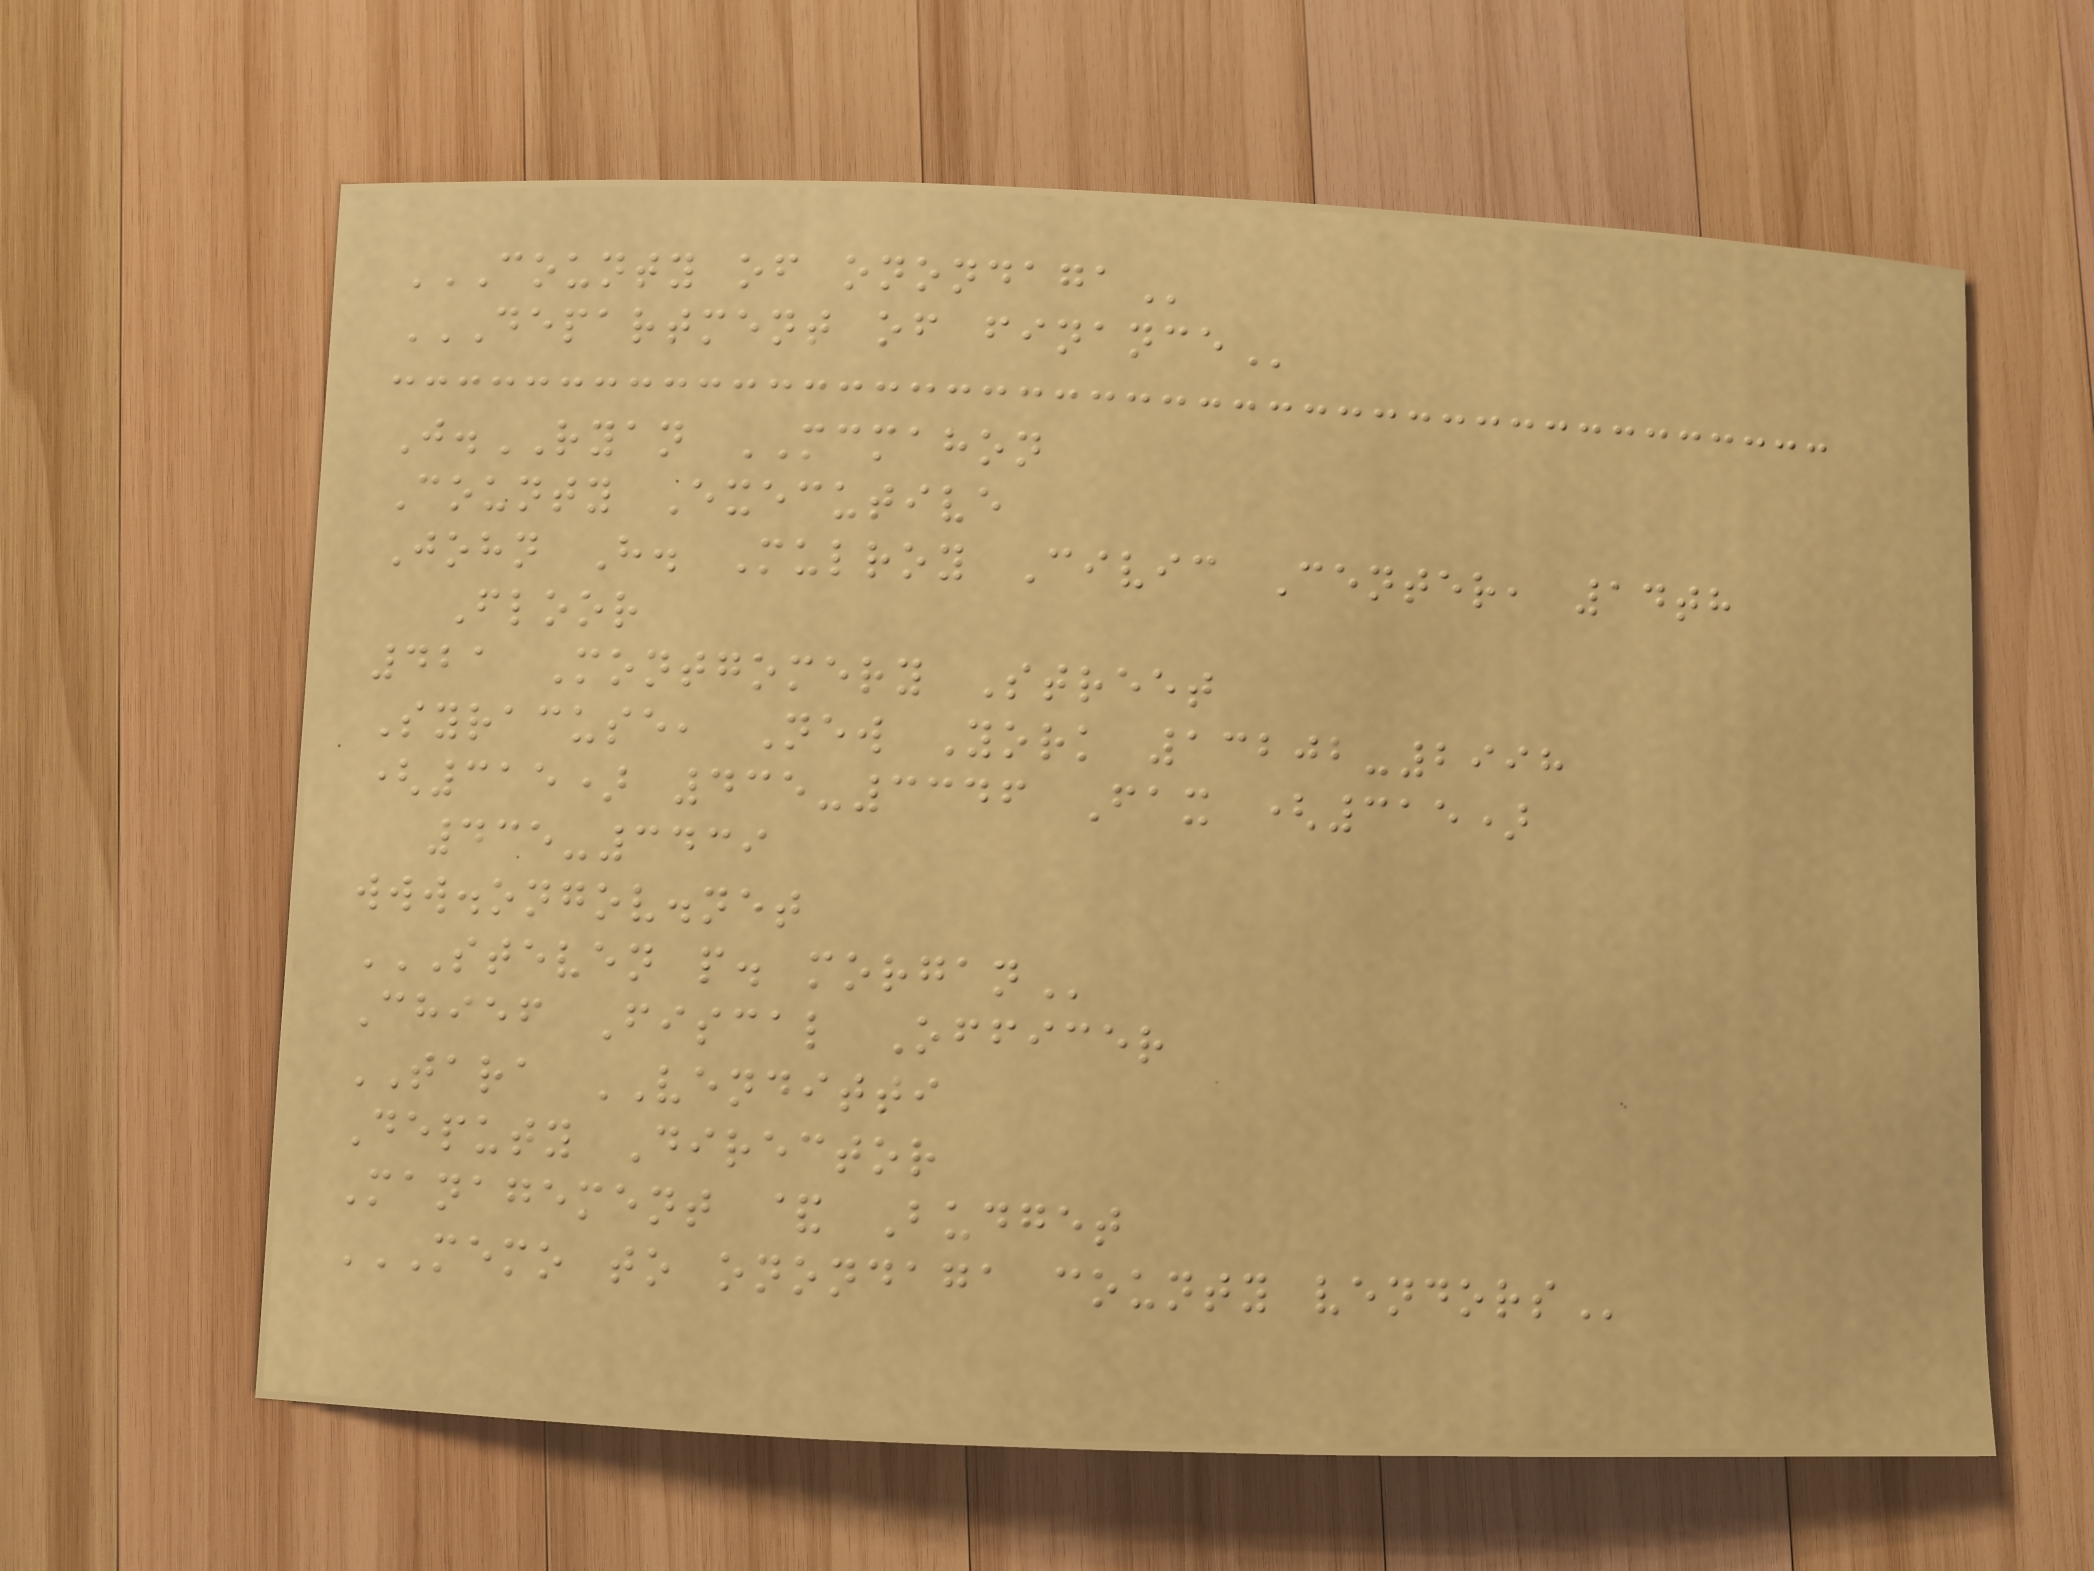COUNTY OF ONONDAGA
DEPARTMENT OF FINANCE
J.RYAN MCMAHON
County Executive
John H. Mulroy Civic Center, 14th
Floor
421 Montgomery Street
Syracuse, New York 13202-2998
(315) 435-3346 Fax (315)
435-3439
www.ongov.net
STEVEN P. MORGAN
Chief Fiscal Officer
TARA VENDITTI
Deputy Director
Management & Budget
MEMO TO ONONDAGA COUNTY VENDORS
